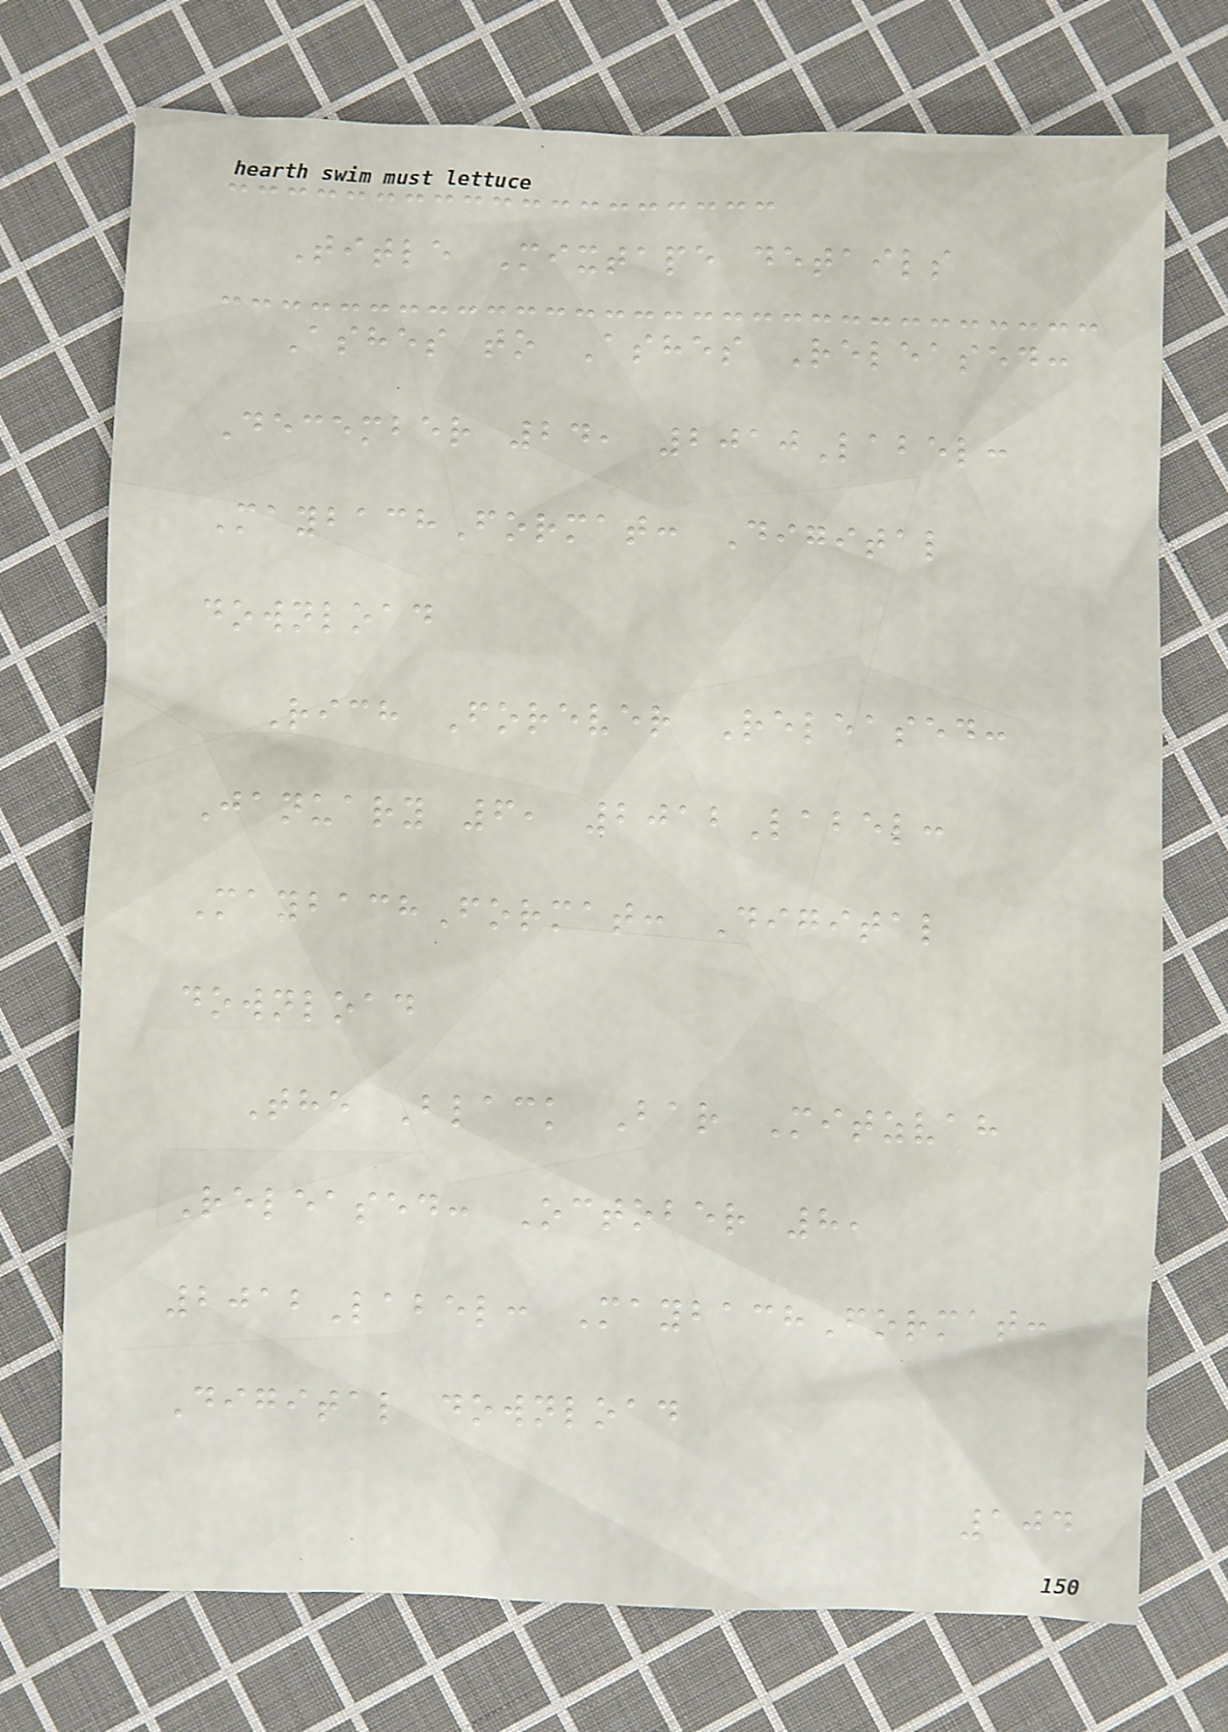Title Mixtape details
Ashes to Ashes Released:
December 24, 2010Label:
MaybachFormat: Digital
download
Rich Forever Released:
January 6, 2012Label:
MaybachFormat: Digital
download
The Black Bar Mitzvah
Released: October 8,
2012Label: MaybachFormat:
Digital download
104
